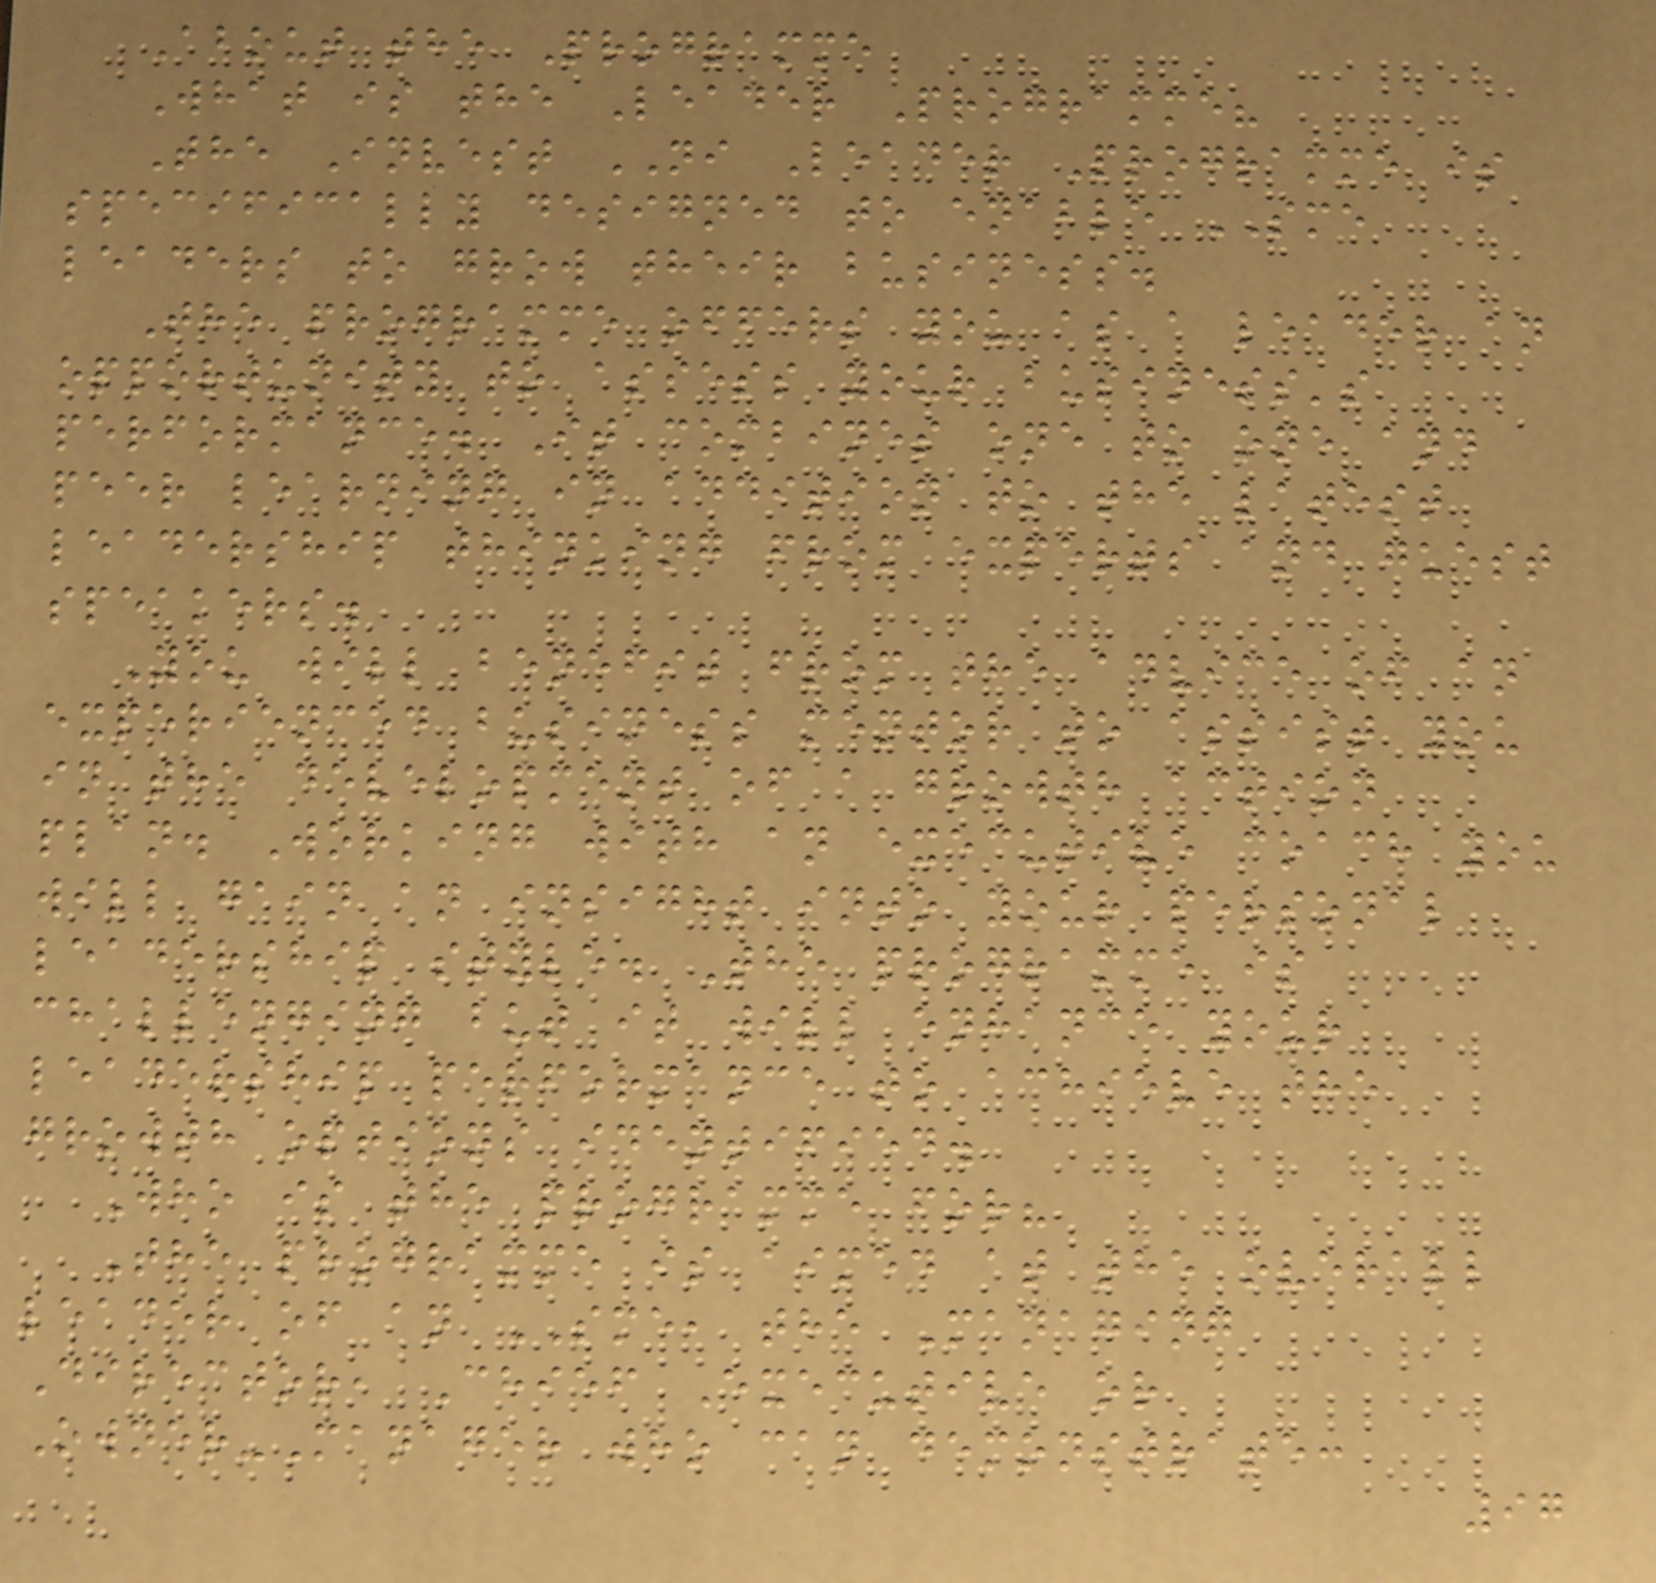About the Programme
What is the Leader Programme?
The Invest NI Leader Programme is
specifically designed to enable SME
leaders to grow their business.
The programme offers you as a leader an
opportunity to assess your business's
performance. It combines one to one and
peer learning in addition to the latest
leadership thinking from experts and guest
speakers.
You will benefit from the advice of an
experienced business mentor to assist you
in the development of a growth action
plan. Working with an executive coach you
will gain an insight into your personal
leadership style. The programme is
challenging but it will enhance your
leadership performance to achieve the
growth options identified.
Who is the programme for?
The programme is aimed at the overall
leader of an SME, the Managing
Director, Chief Executive or
Owner-Manager who can demonstrate:
97
